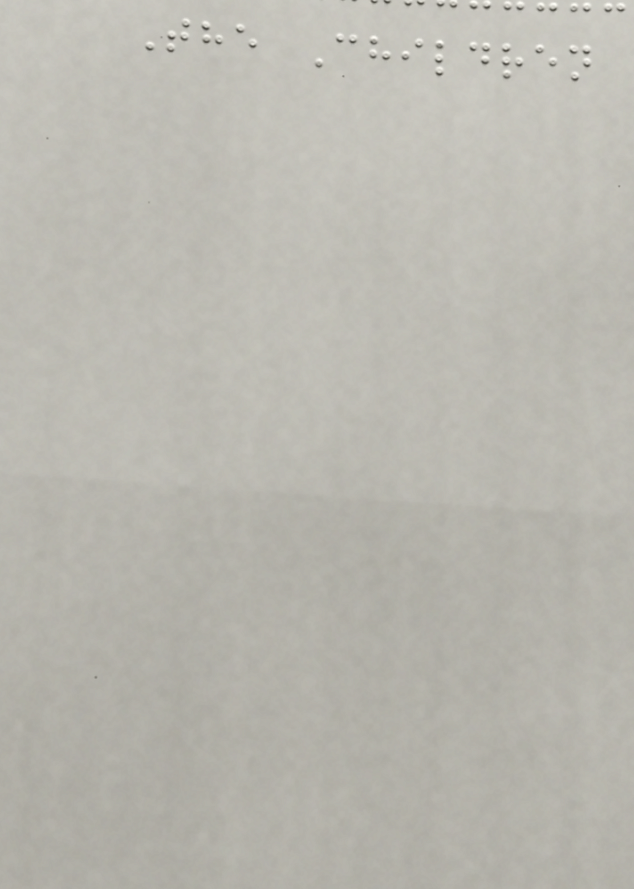The Children
